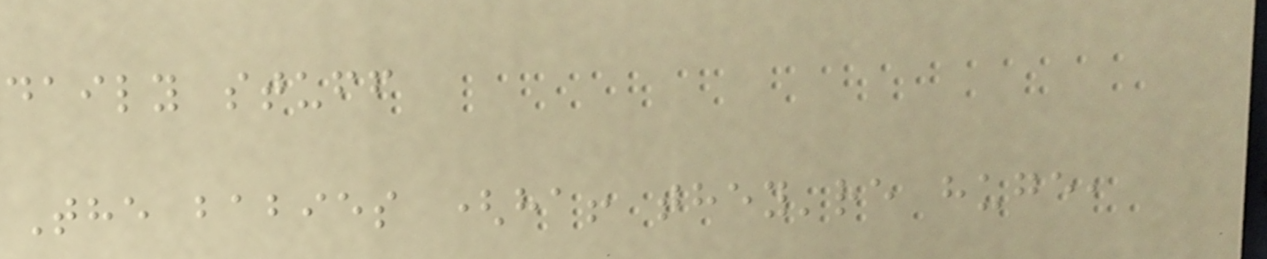daily stuff
The babies (ha! they're huge,
